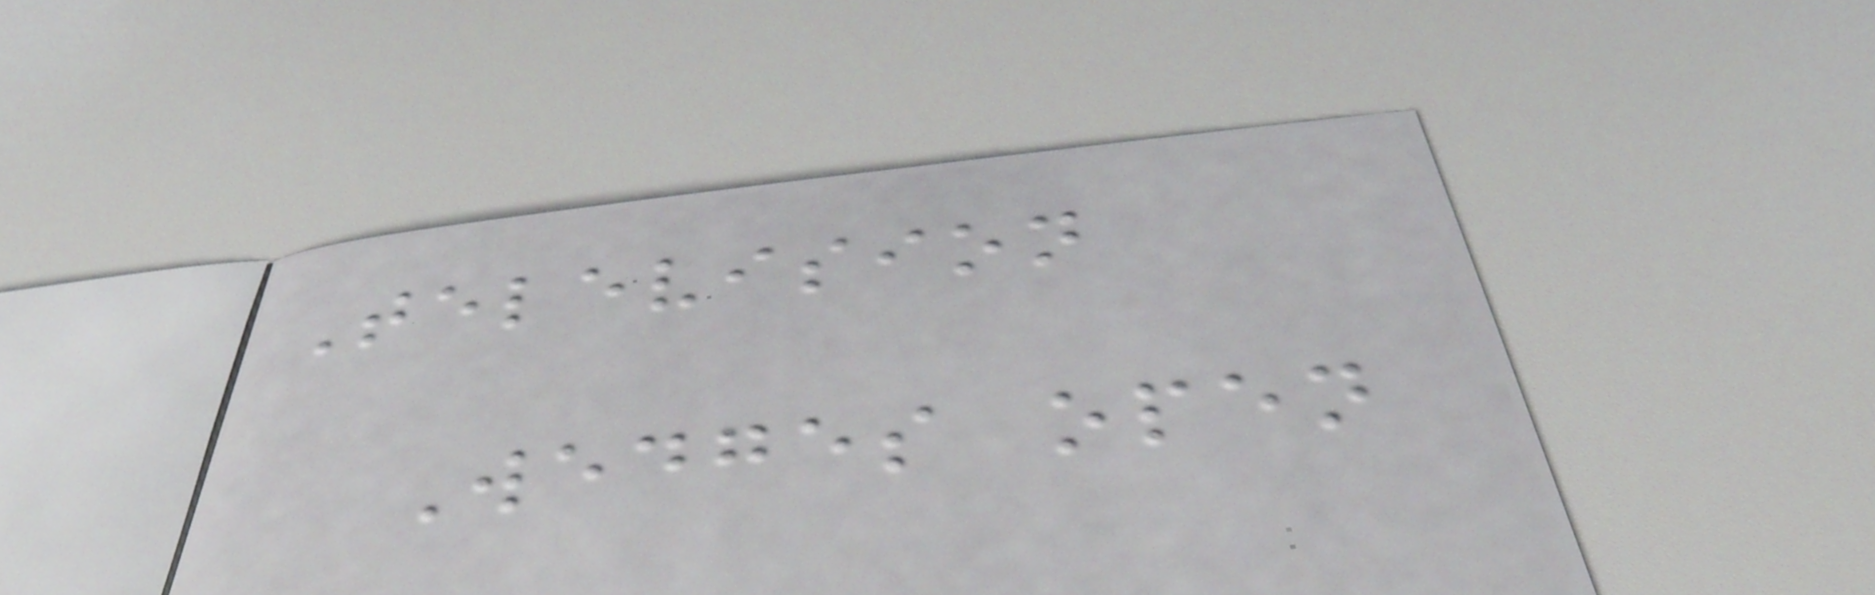Television
Wedges open
